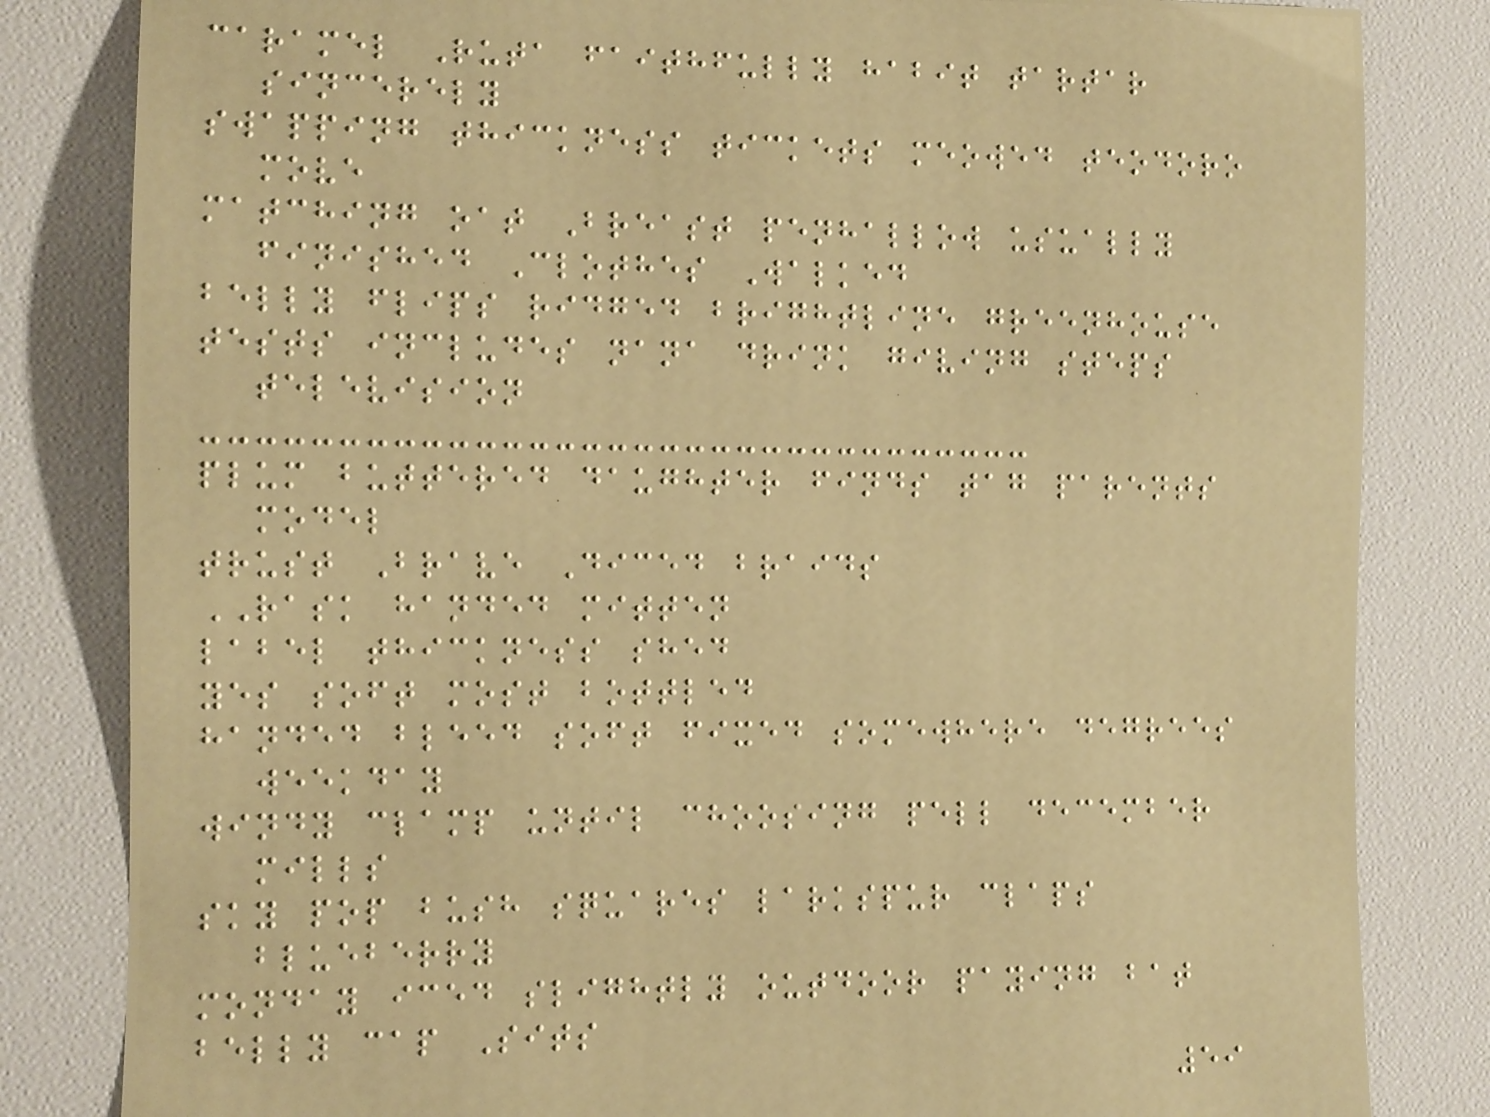caramel Ruta faithfully habit tartar
sincerely
swapping thickness tickets meowed teodoro
move
matching oat Breast penhallow usually
finished Clothes Walked
belly flips ridged brightline greenhouse
tests includes nana drink giving steps
television
plum buttered daughter finds tag parents
model
trust Brave Diced braids
RASK handed mitten
label thickness shed
yes soft most bottled
handed bleed soft fixed somewhere degrees
weekday
windy clamp until choosing pell december
mills
sky pop bush squares larkspur claps
blueberry
monday iced slightly outdoor paying bat
belly cap Sits
59
